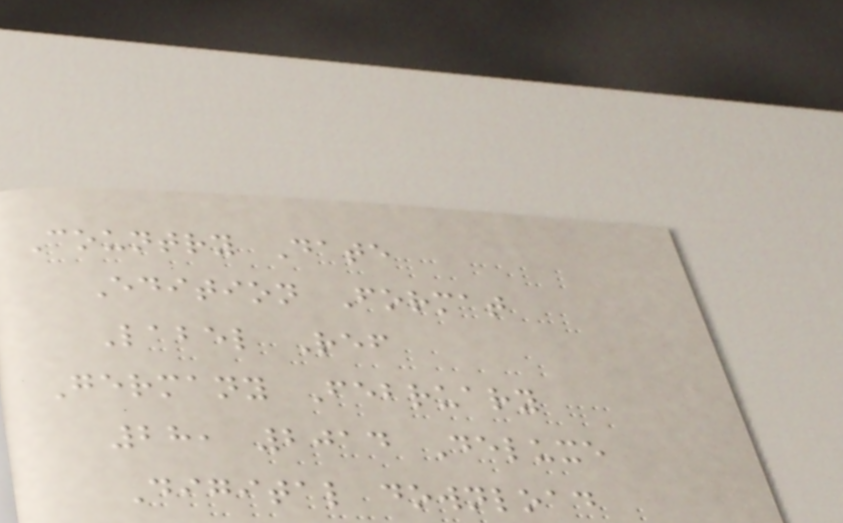Country Date
Edition Format
Label Ref
Germany February
28, 2014 Deluxe
Digital download
